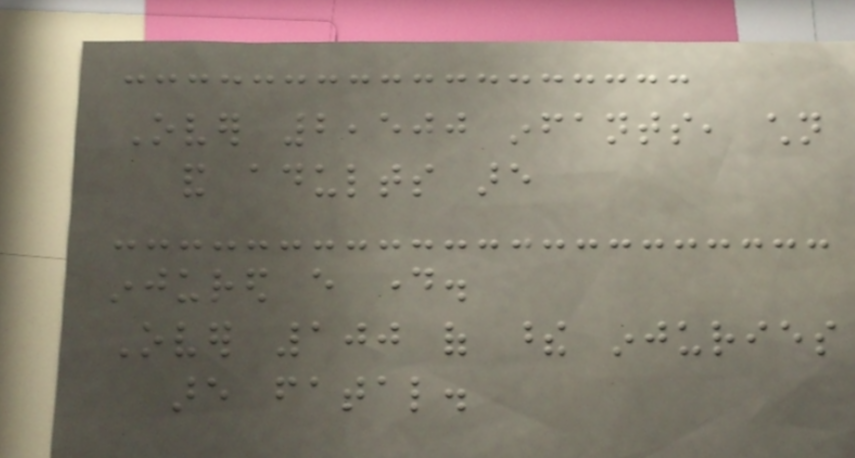Over 2,500 infants, children
and adults are
injured every day.
Over 100 of these injuries
are fatal.
